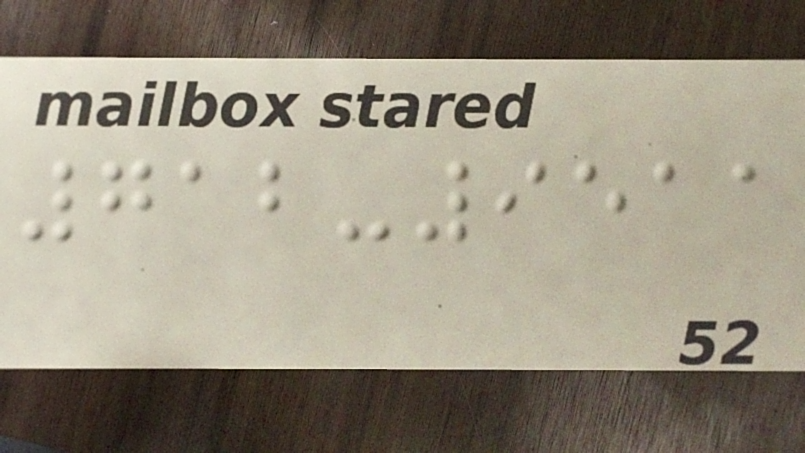712-9511
